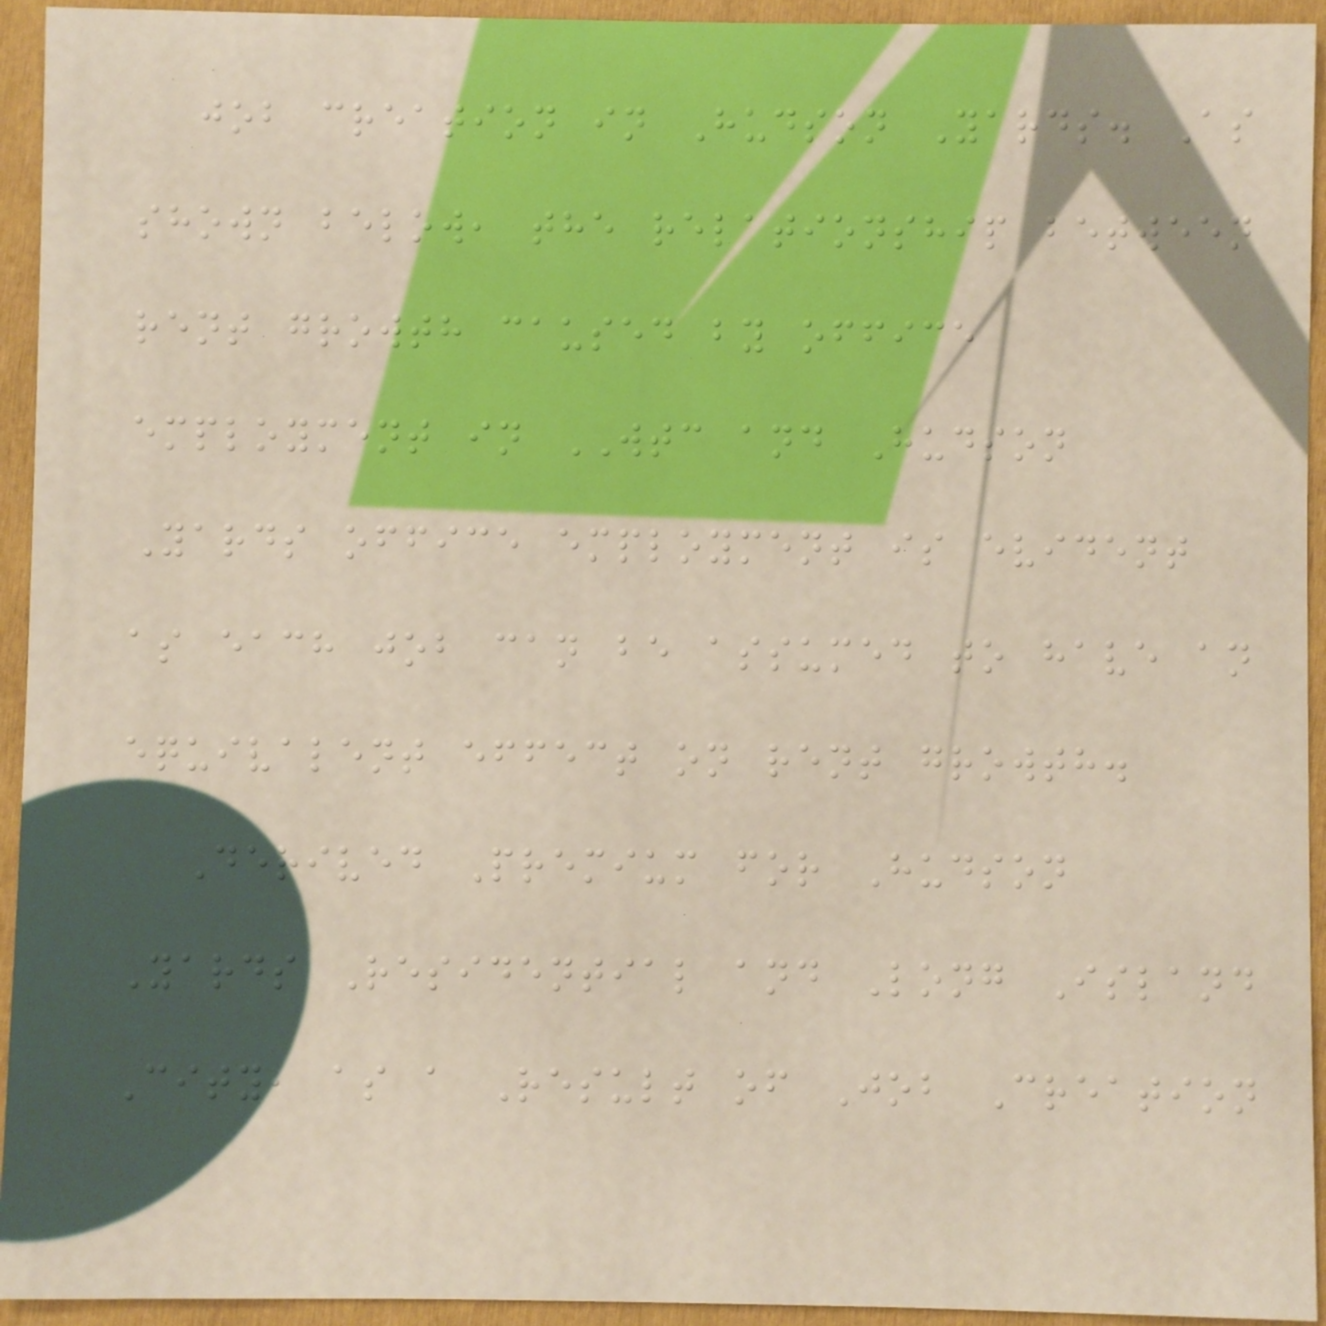job creation in Hudson Yards. As
shown below, the relationship between
rent growth caused by office
employment in WTC and Hudson
Yards office employment is evident
as each job can be assumed to have an
equivalent effect on rent growth.
Derived Premium for Hudson
Yards Residential and Long Island
City, as a Result of Job Creation
